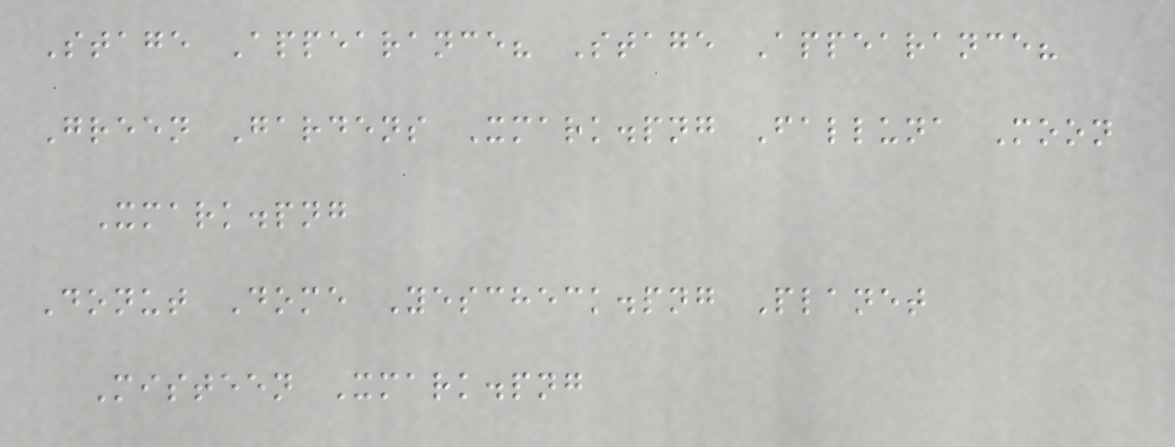Stage Appearance? Stage Appearance?
Green Gardens Xmark.png Falluna Moon
Xmark.png
Donut Dome Yescheck.png Planet
Misteen Xmark.png
